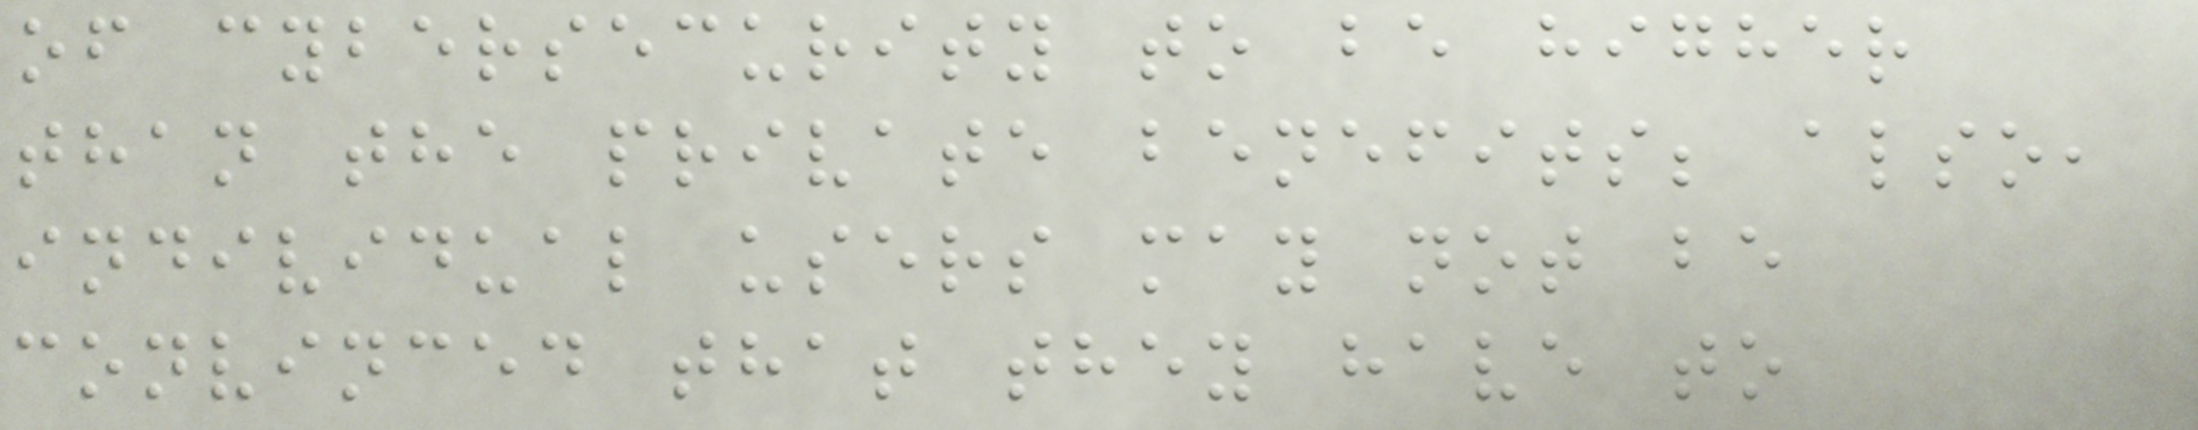of cybersecurity to be higher
than the private benefits; also,
individual users may not be
convinced that they have to
